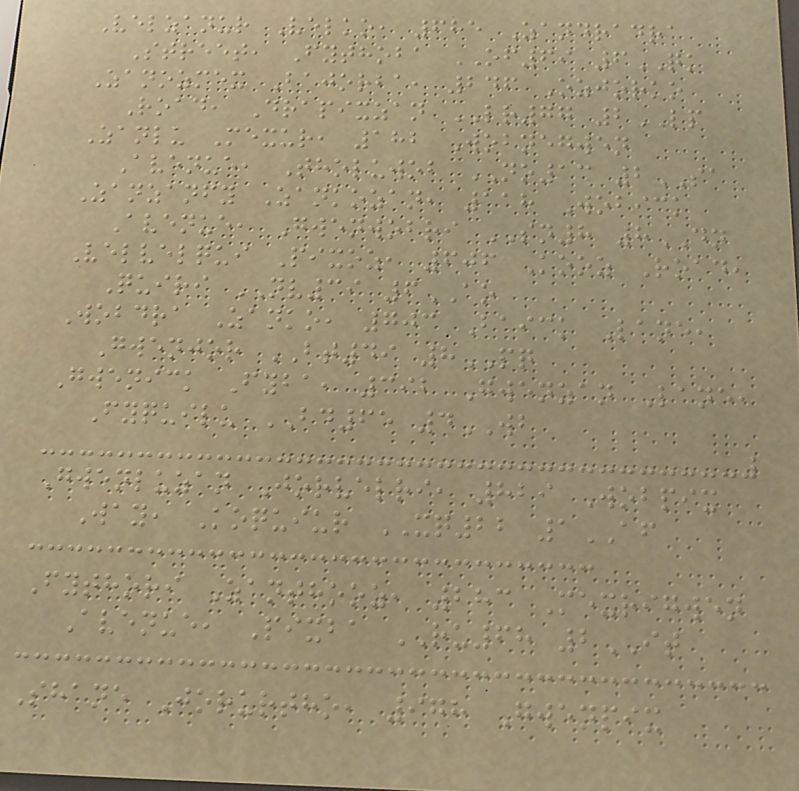Velzanur Velko, 685 Zandradra
Street, Fythoba OF69 6QK
Zanozmex Bajorba, 246 Ozjorko
Road, Drapixzan LR77 2LP
Zanlu Mexur, 182 Wobnegwen
Avenue, Tholuwob NO13 2SA
Zanzanfy Zankozan, 118 Wobick
Avenue, Gwenwobri SN8 8DN
Velvelqui Pixoz, 606 Kooz Road,
Quiri NV39 6AO
Wobdra Zanko, 703 Baick Lane,
Gwenjor BT49 8PQ
Gwenick Fyba, 392 Gwenzan Lane,
Fyquilu BD65 4WB
Gwenluzan Jorvelri, 829 Wobpix
Way, Koquiur XQ22 1AF
Fythori Zanthooz, 283 Mexrigwen
Avenue, Pixba RU68 2IT
Shane Jorurtho, 978 Gwenpix
